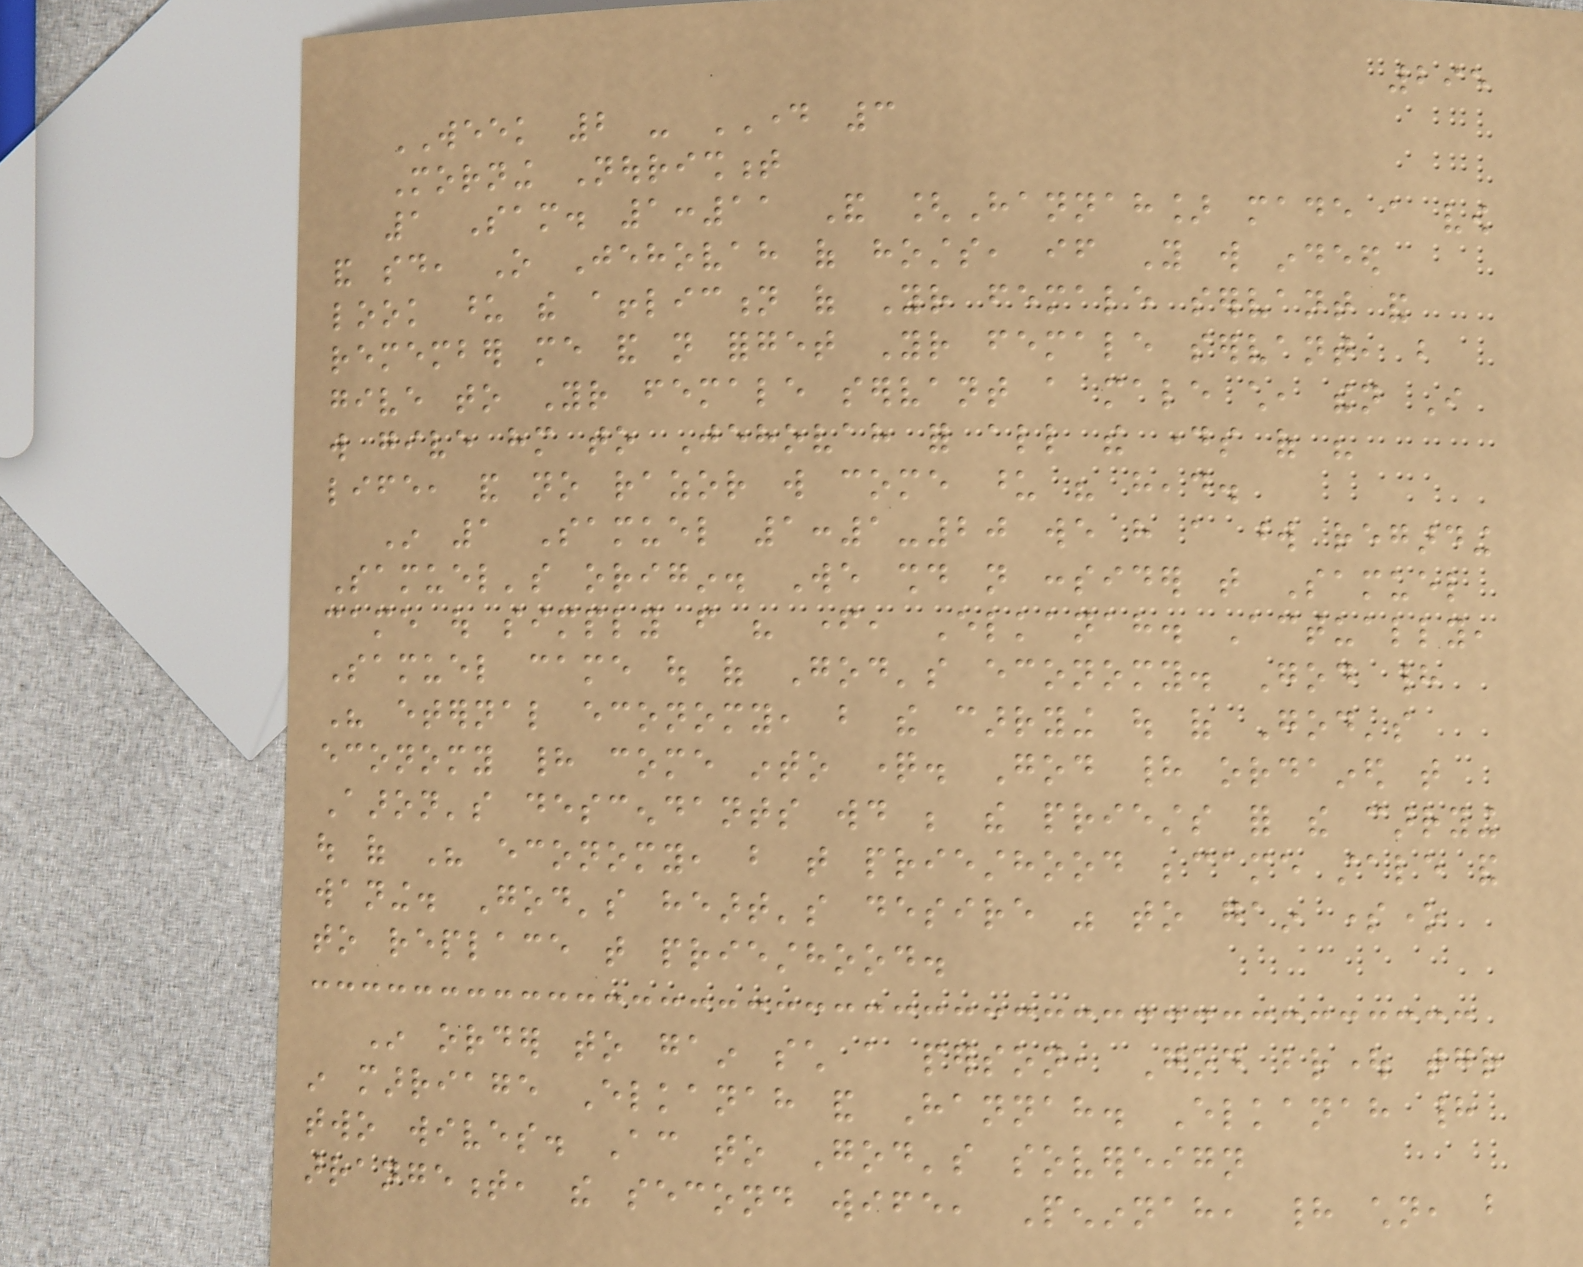295
WEEK 2 - DAY 3
Morning Nourishment
1 Sam. 1:11 And [Hannah] made a vow
and said, O Jehovah of hosts, if You will indeed
look upon the affliction of Your female servant and
remember me and not forget Your female servant, but
give to Your female servant a male child, then I
will give him to Jehovah for all the days of his
life, and no razor will come upon his head.
In 1 Samuel 1:1-20 we have a word regarding
Samuel's origin. We should not consider that Samuel
came out simply from his father, Elkanah. Actually,
Samuel came out of God's economy. God had
His eternal economy, but the carrying out of God's
economy had come into question. God had ordained that
Aaron's descendants would be the priests for the carrying
out of His economy, but that priesthood became stale and
waning. God's heart's desire was to gain someone
to replace that priesthood.
In order to gain such a person, God brought together
in marriage Elkanah and Hannah. Elkanah had
two wives. According to God's sovereign
arrangement, the second wife, Peninnah, had children, but
